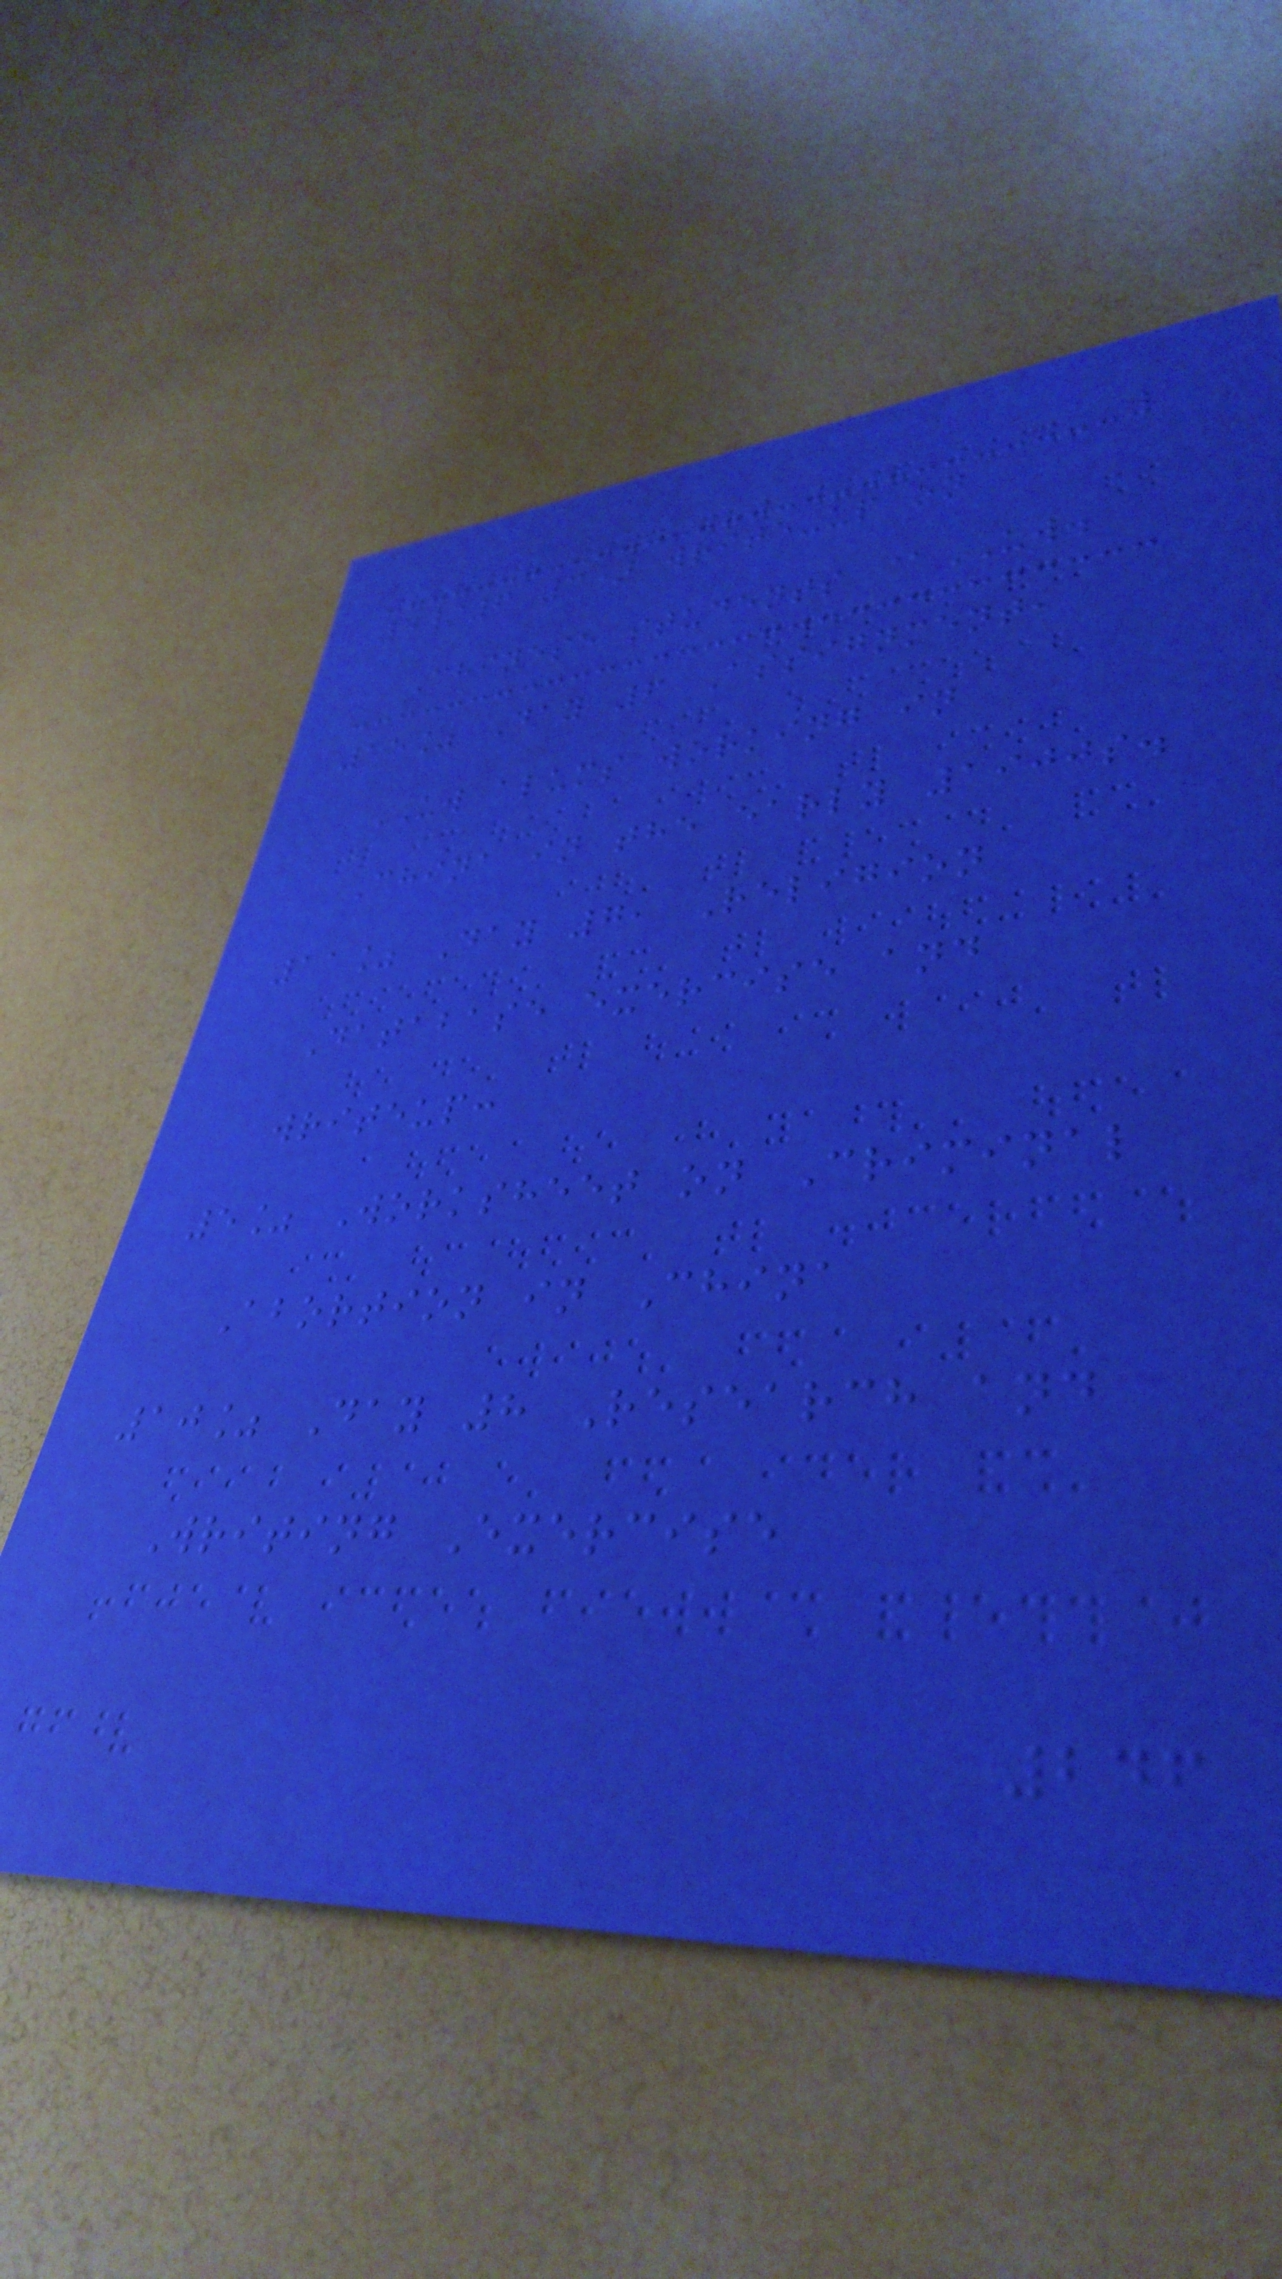4/6 3) write-up on
Chinese students @UW.
15% Day 6 Assignment,
UW alums working in
China in the early 1900s.
11% Day 7, Religion
Database exercise and
writeup:
5% Worksheet on Criminal
Abortion in China
10% Day 8 Research and
Writing Exercise
246
